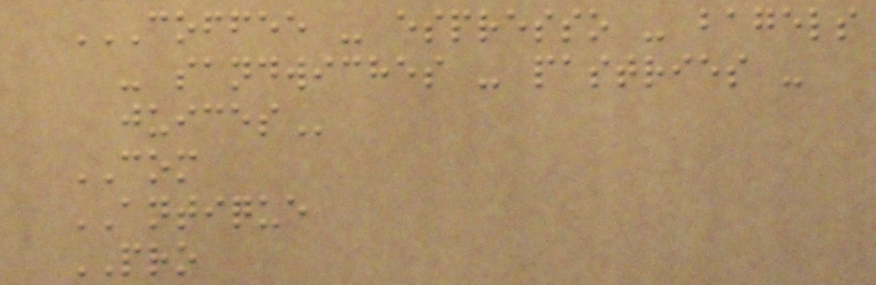COFFEE - ESPRESSO - BAGELS
- SANDWICHES - PASTRIES -
JUICES
COM
ANTIQUE
PRO
